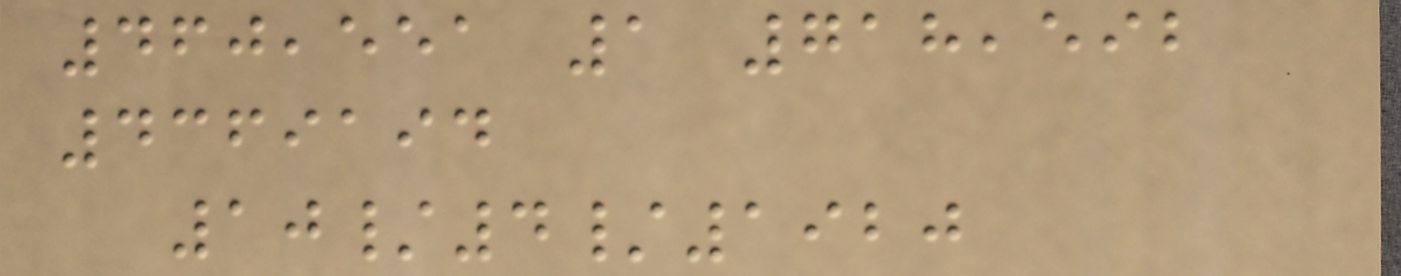460,551 1 718,592
4369194
10/4/1920
